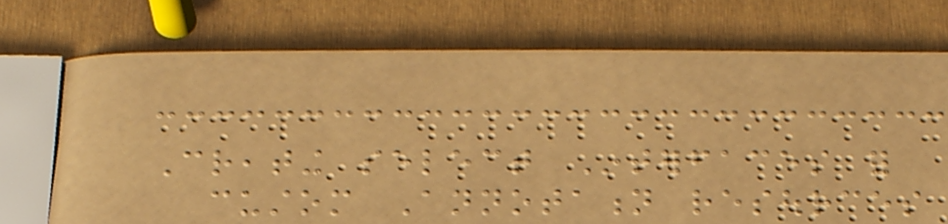Creating select Interfaces for
custom Annotation resources
